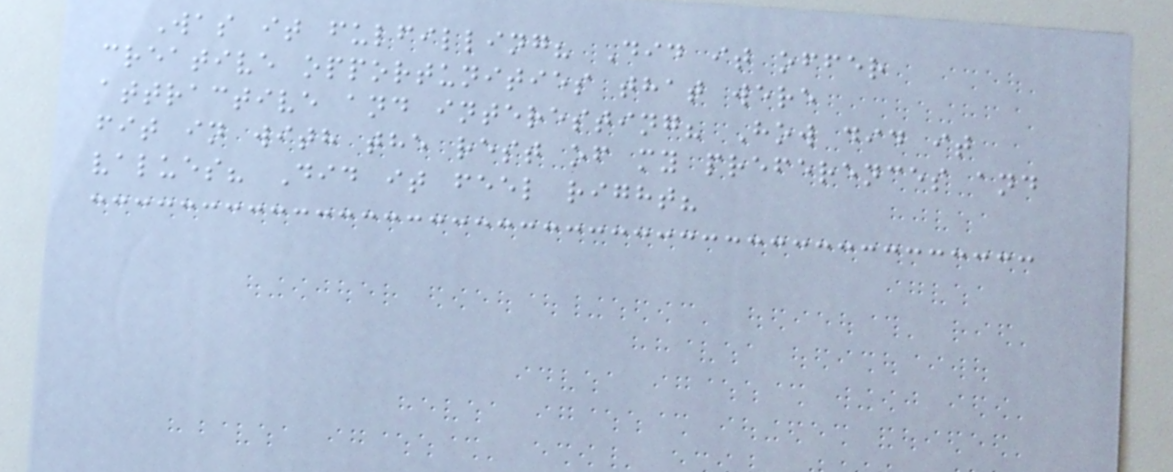Was it fulfilling? Did it offer
creative opportunities that were
attractive and interesting? How did it
fit in with the rest of my preferences and
values? Did it feel right?
